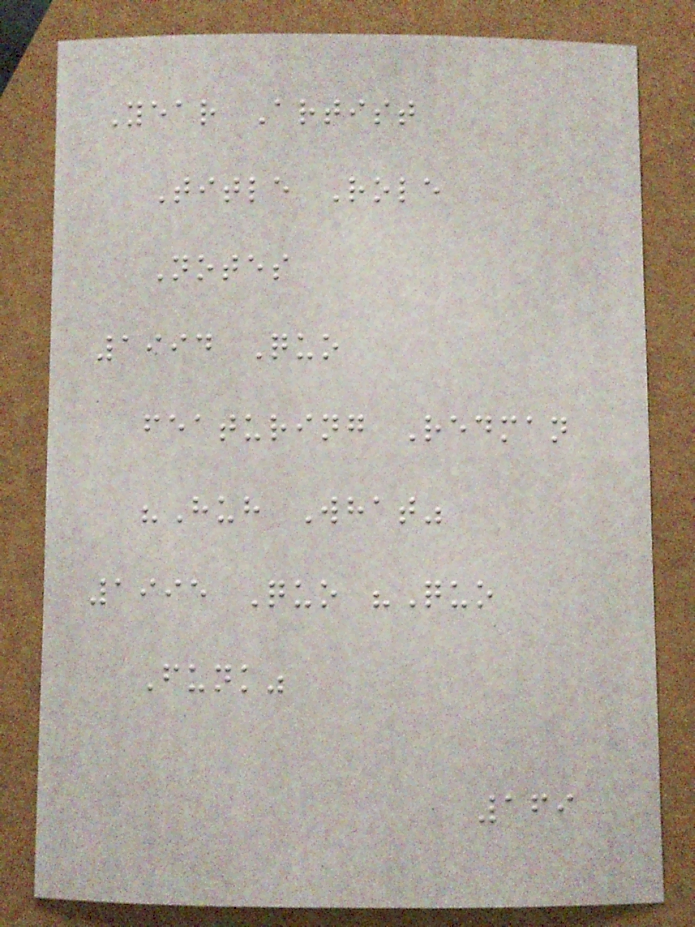Year Artist
Title Role
Notes
1994 Quo
featuring Redman
"Huh What"
1995 Quo "Quo
Funk"
169
